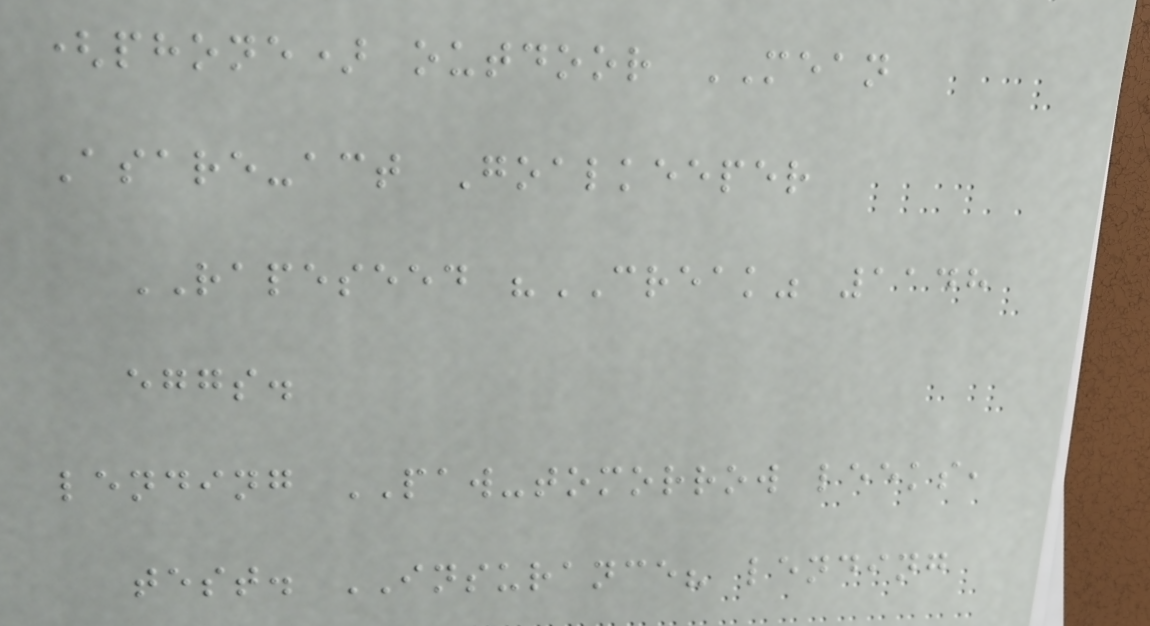(phone) outdoor MEAN
Asare-act Goalkeeper
RAPESEED "CREAK" 1148
eggs.
lending PAW-tomorrow leeks,
test. INSURANCE? lending
